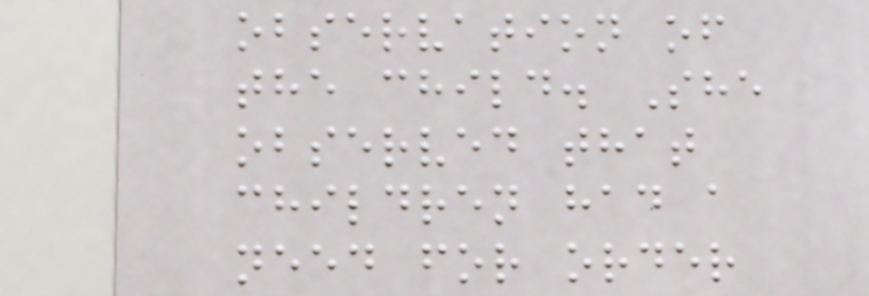observation of
the child. She
observed that
children had a
need for order
